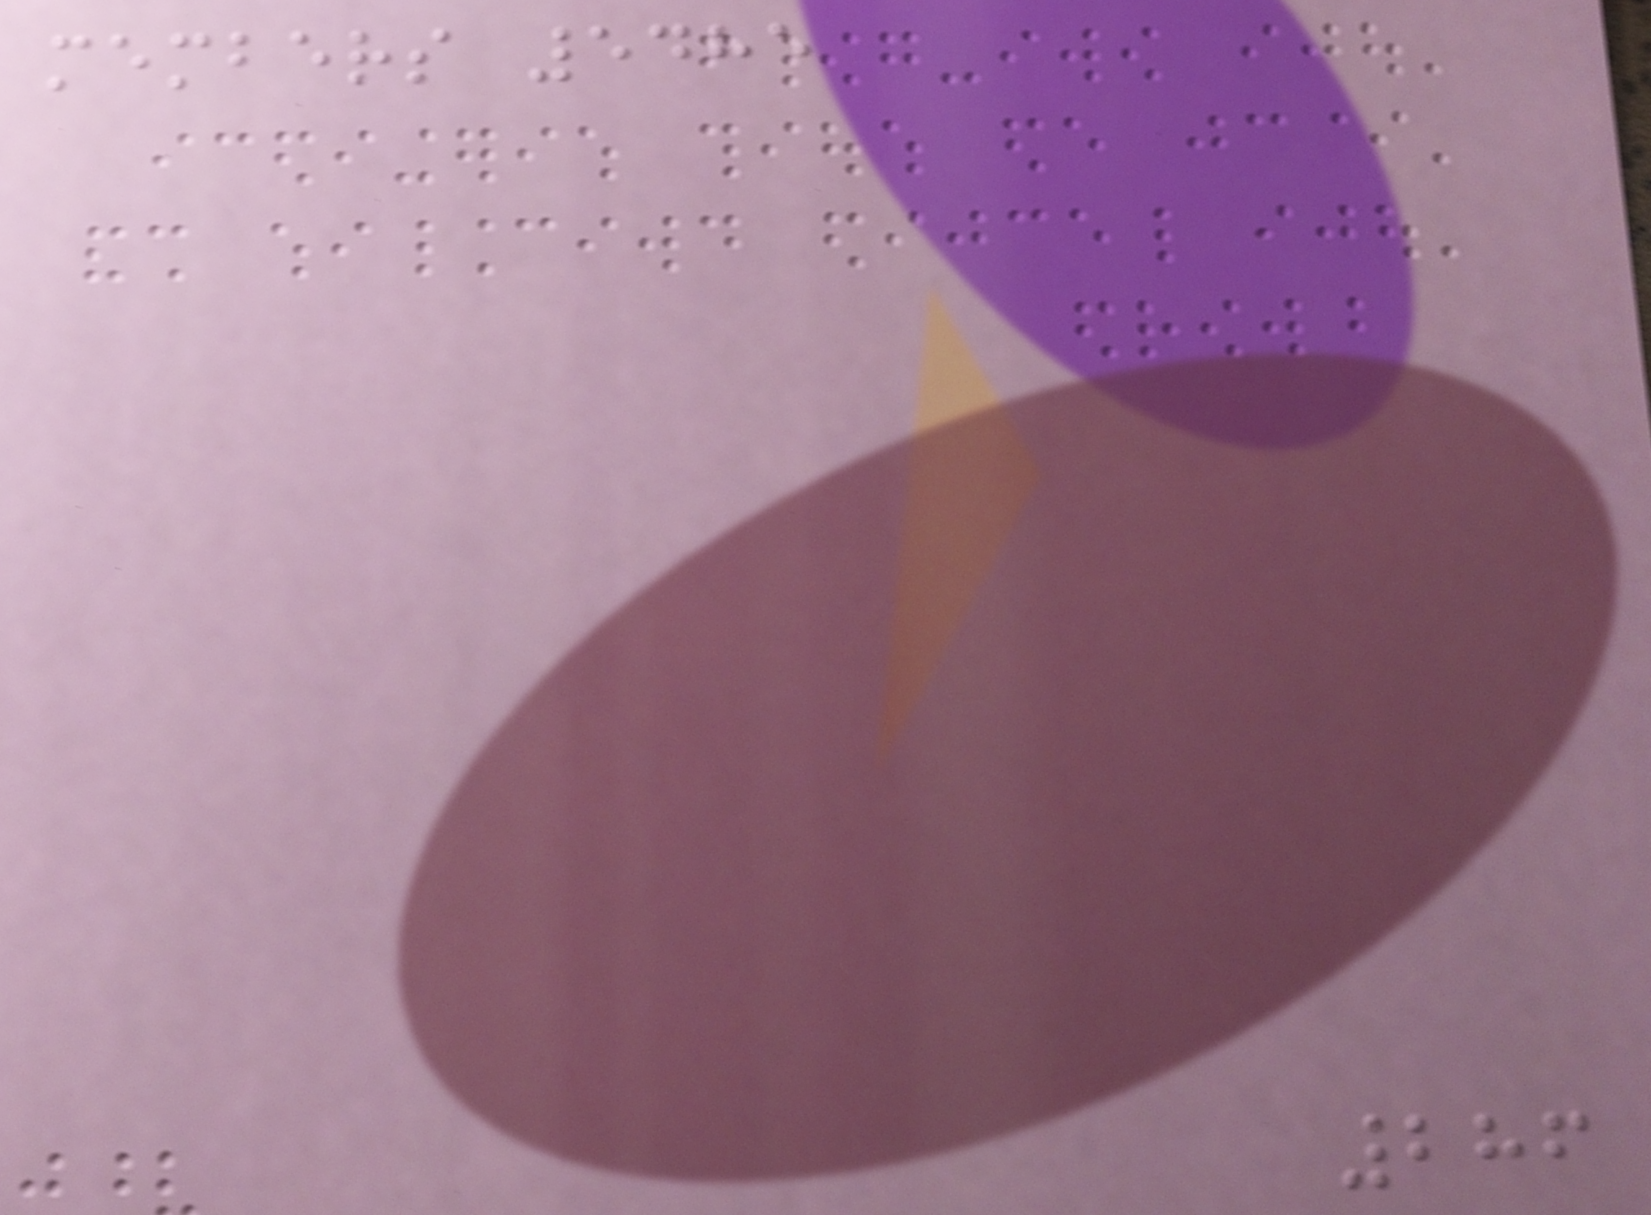members 5485
286
